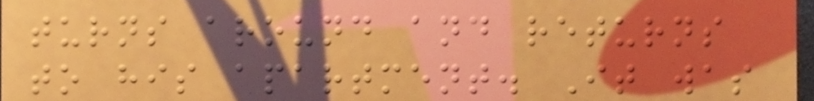turns around and returns
to his apartment. It was
